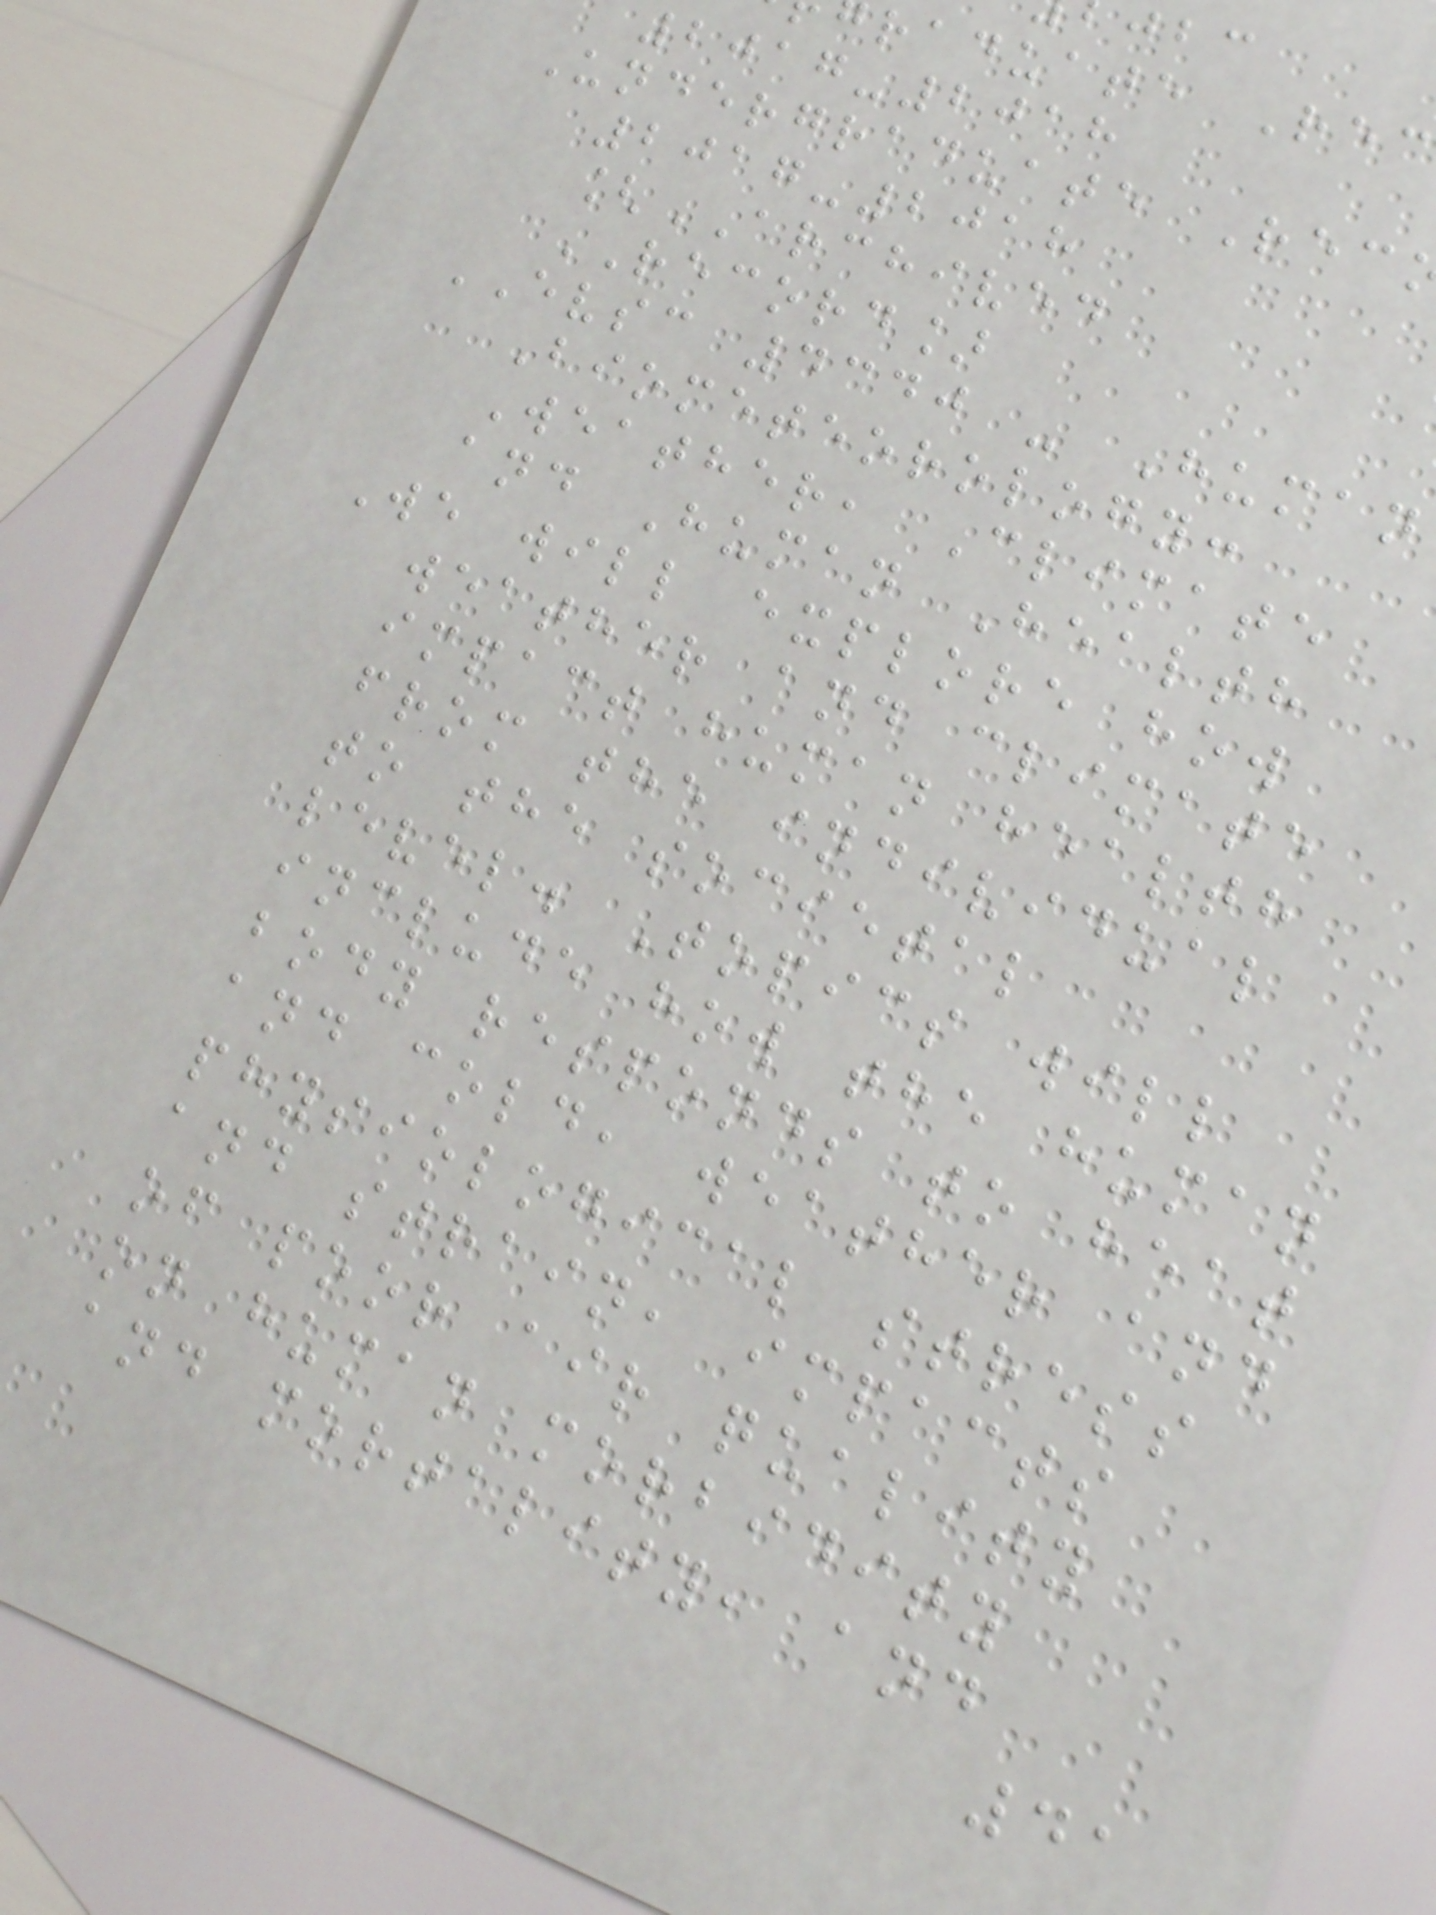raduate Rec
2017-2018
Undergraduate Rec
2017-2018
[ARCHIVED
RECORD]
EVSC 4340 - Human
Biometeorology:
Weather, Climate
and Human Health
We will explore how
weather and climate
impact human health
from the individual
to the societal
level. Topics will
include how the human
body responds to heat
and cold, weather and
physiological stress
and strain, impacts
of poor air quality
on human morbidity
and mortality, and
41
